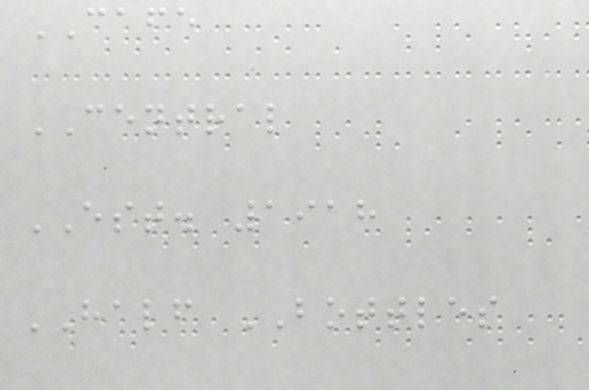CAFE
CENTRAL
EST. 1918
HALF BOTTLES
